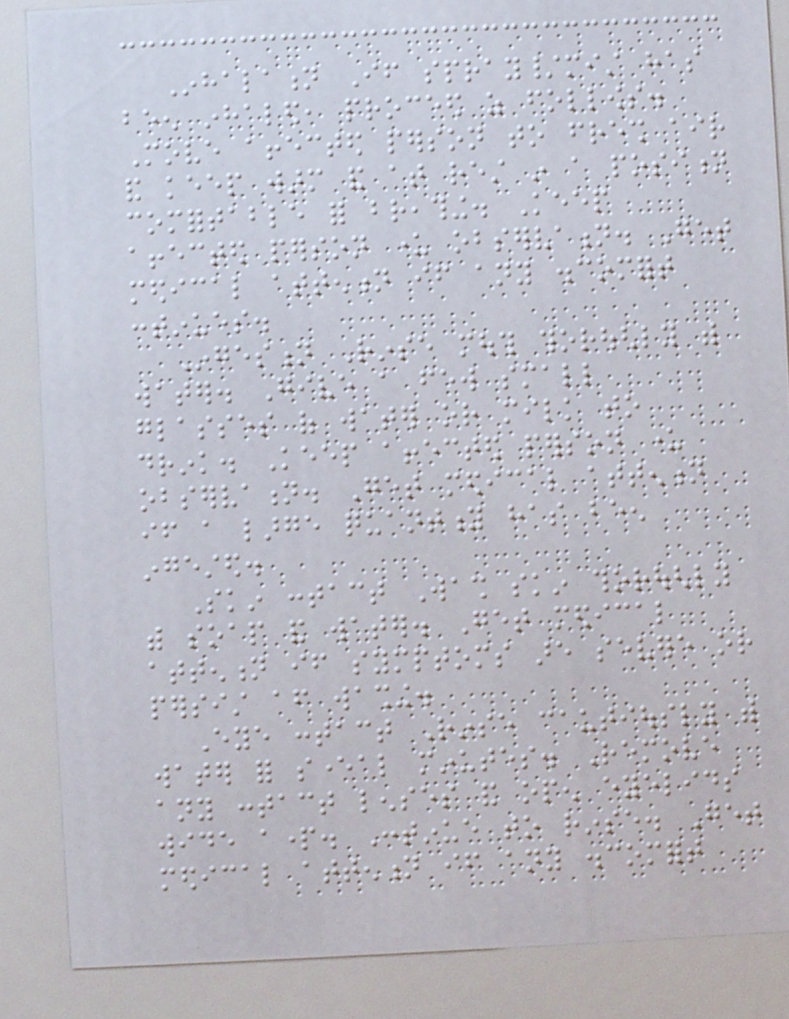Inhalation If spray/mist has
been inhaled, proceed as follows.
Move affected person to fresh air
and keep warm and at rest in a position
comfortable for breathing. Keep
affected person under observation. Get
medical attention if any discomfort
continues.
Ingestion Rinse mouth thoroughly with
water. Give a few small
glasses of water or milk to
drink. Keep affected person under
observation. Get medical attention
if a large quantity has been
ingested.
Skin contact Wash skin thoroughly
with soap and water. Get medical
attention if symptoms are severe or
persist after washing.
Eye contact Rinse cautiously with
water for several minutes. Remove
any contact lenses and open eyelids
wide apart. Continue to rinse. Get
medical attention if any discomfort
